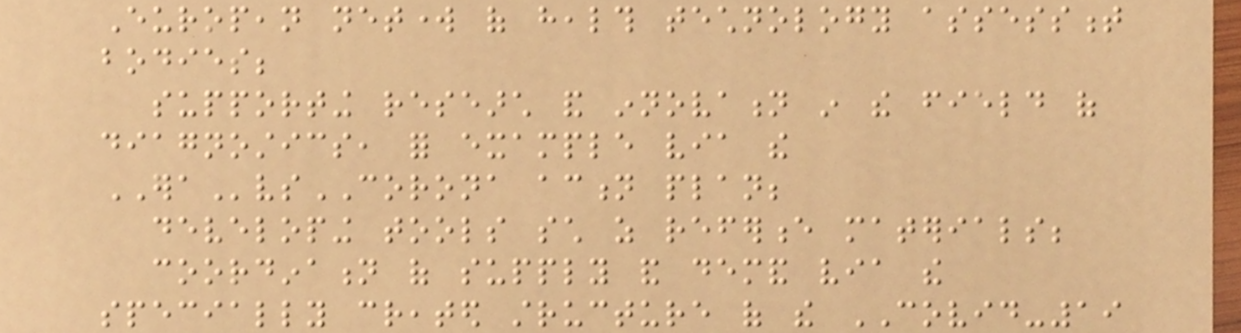European network of health technology assessment
bodies;
supporting research and innovation in the field of
diagnostics, for example via the
ERAvsCORONA action plan;
developing tools such as reference materials;
coordination of supply and demand via the
specially created structure of the COVID-19
